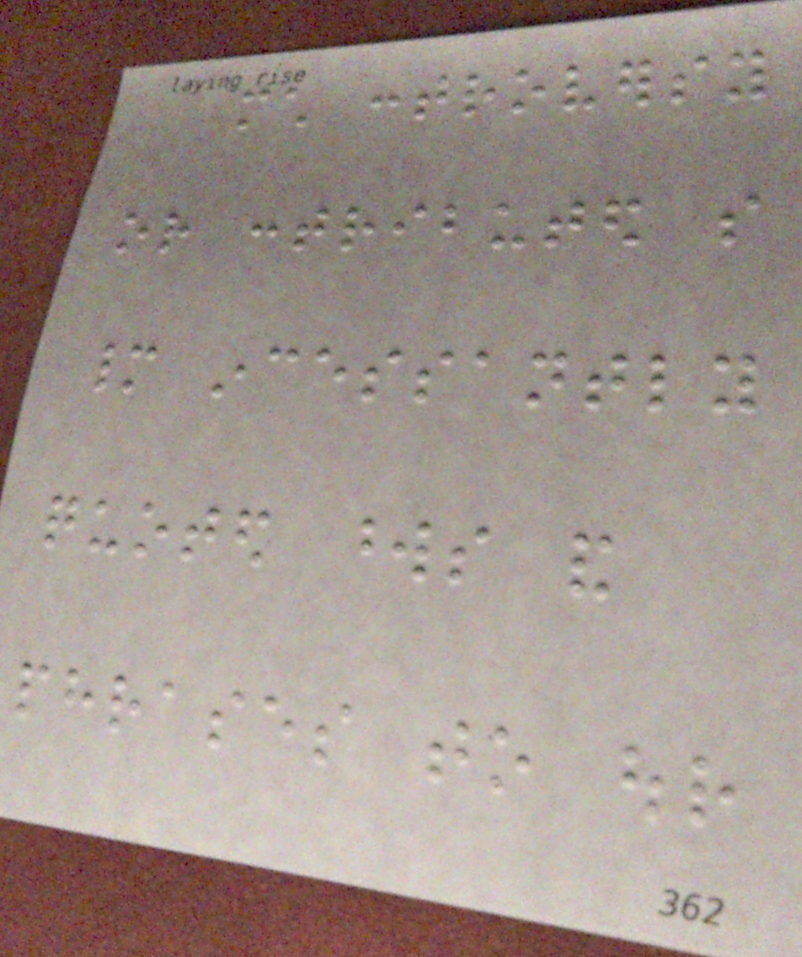much controversy
or contributed so
many incessantly
quoted words and
phrases to our
